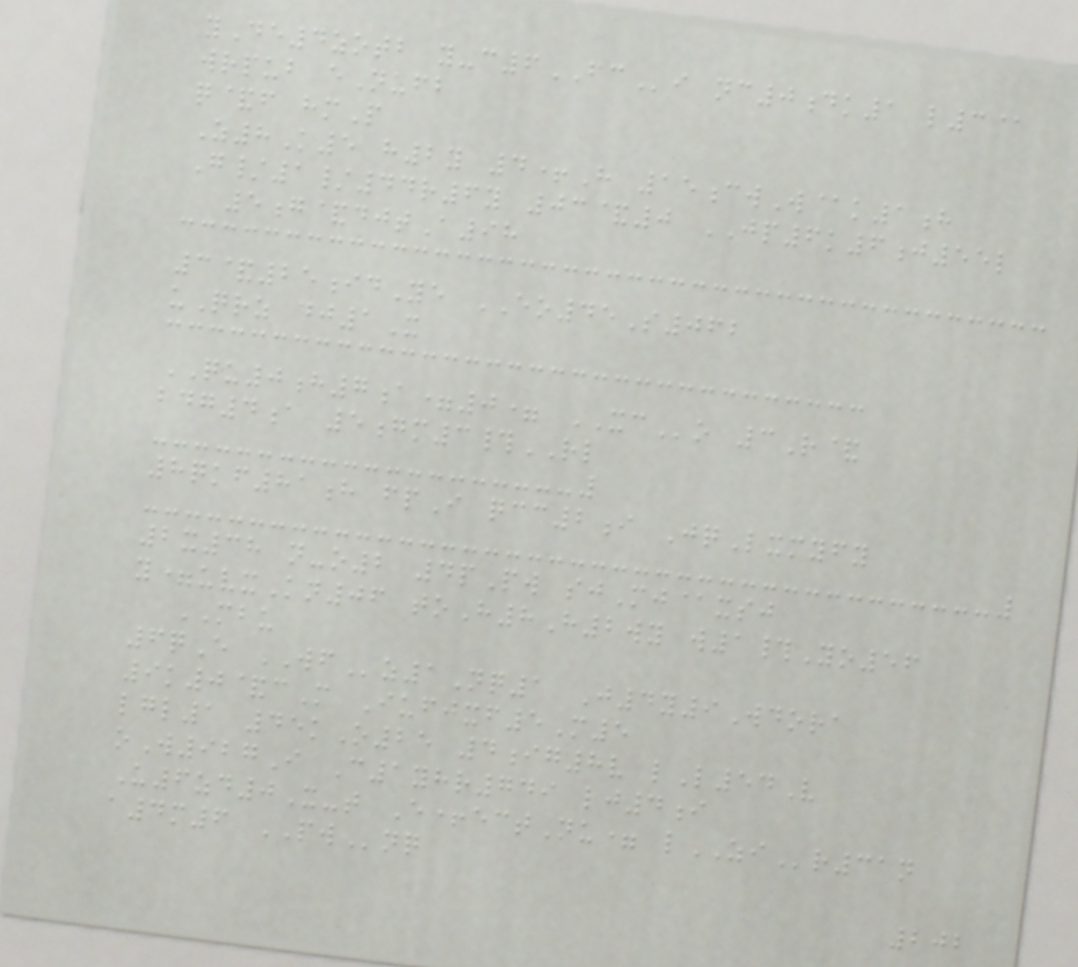yDe4zotb y-c6FCi nc0dk1 l3@
wrpub eNufb
q&f hmP
Z8K5 h2y 4+H 15cwW@k1h
G/1/44r6y 03&0 JP6k6j55l
5g&djtA98
3&25idYe EO45S062
uQrz dj1X
QU0h7a=0= XCo 3R&
bdg4a 5gm3#RL
8qkf81h fpI qcc2i JqLxmyfy
2x38 n-o2 4pPw sjMj@xsj
y=uvxKn06 toH8H2wy w1#Yo56
MBU
6qE WFz1Nq1 J4y9Wdora
9k0&cM Iufjxf5M5
lgl1 45kO25 4ig8v lL54V
oW927I C1yhr749 lj4i
U6zd0X-t E+ectNu= lZIr31n
a4m6 PWnq
202
